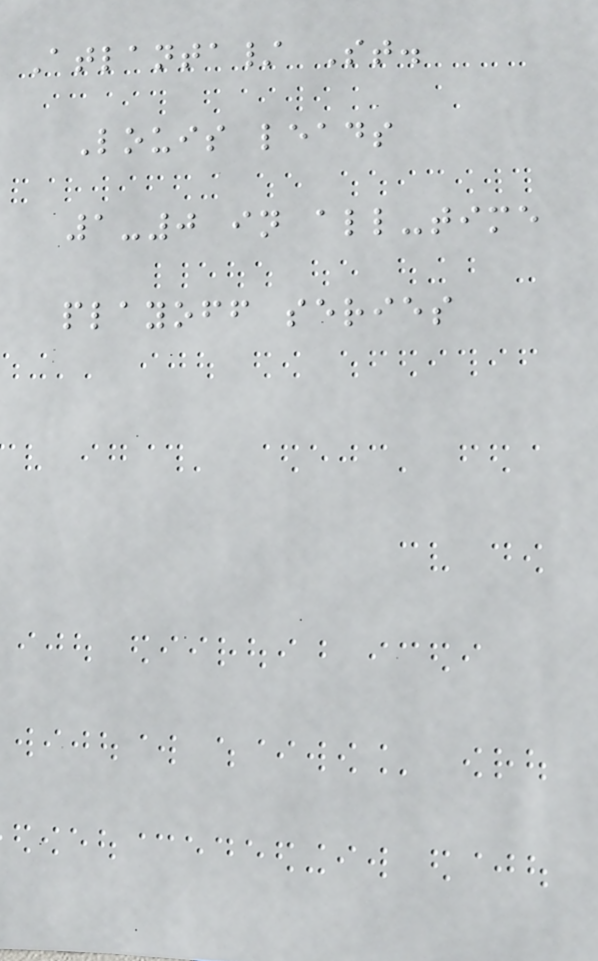Atlanta/ St.
Louis leads
1-0 in all-time
playoff series
